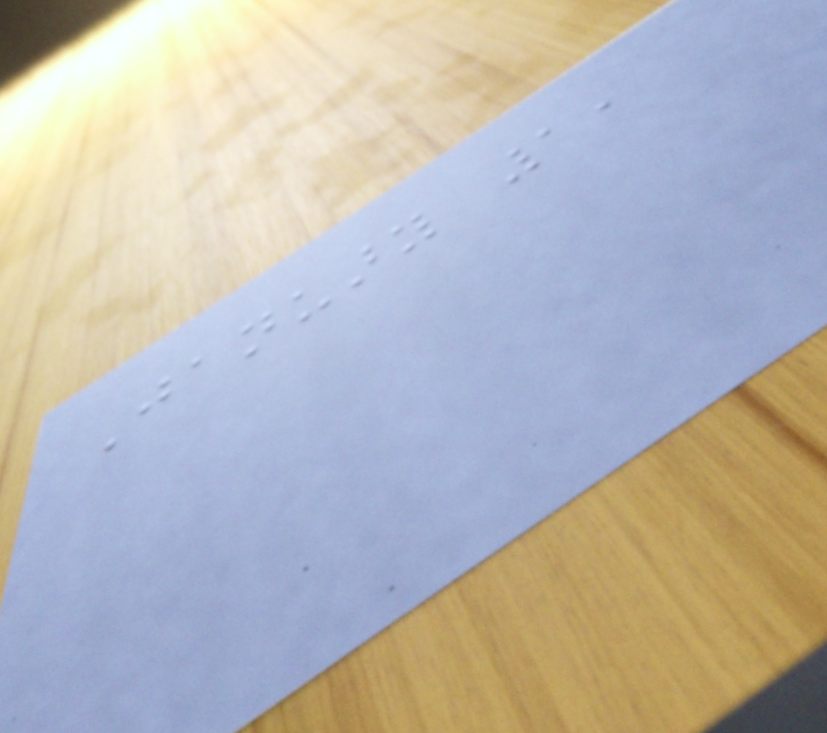January 1,
